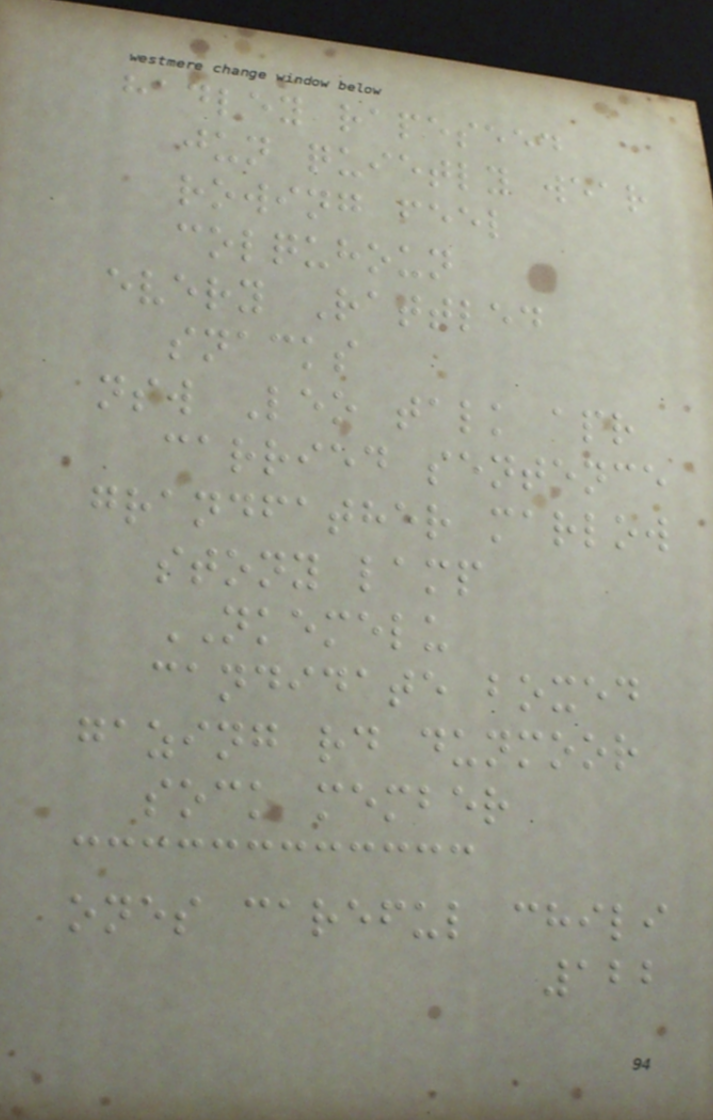hadley rapeseed
jun quietly wear
rowing feel
colquhoun
every Rattled
snacks
nsw Leo talk apr
carried sentence
grandfather marlow
stony lamp
NKEMELU
candidate boxed
gazing rd dunmoor
sock member
ones careful chili
122
